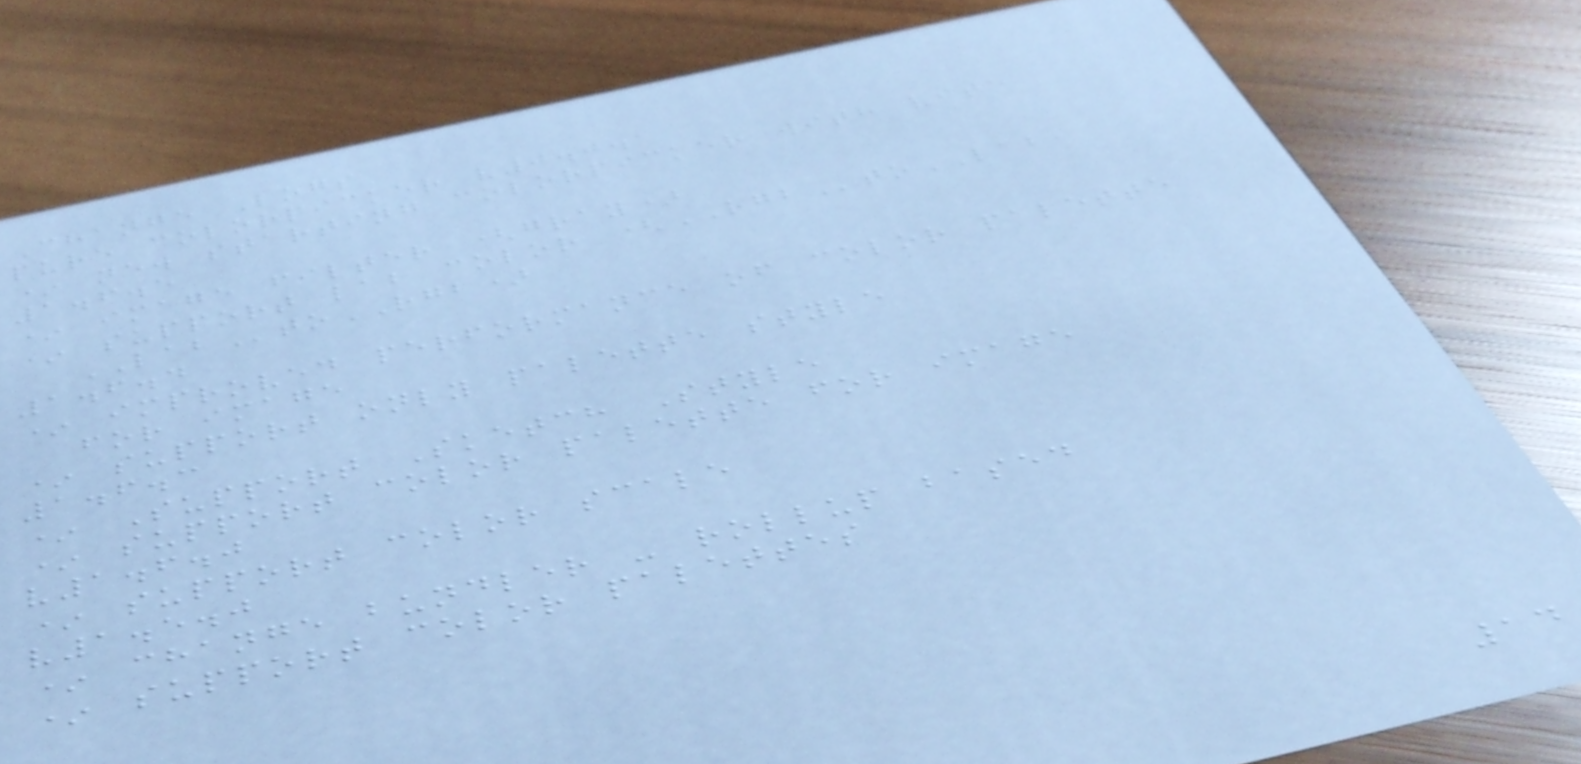Change Logs
pure colorpicker v0.0.1
* new starting colorpicker with vite
1.6.5
* image filter (gray)
* support lab color (RGBtoLAB,
LABtoRGB)
1.6.4
* improved performance of color palette
for image
* support only palette style
1.6.3
* Support Sketch Style
* support color palette for image
v1.6.0
* support color scale
v1.5.0
* change bundler - rollup based
* support color palettes
14
